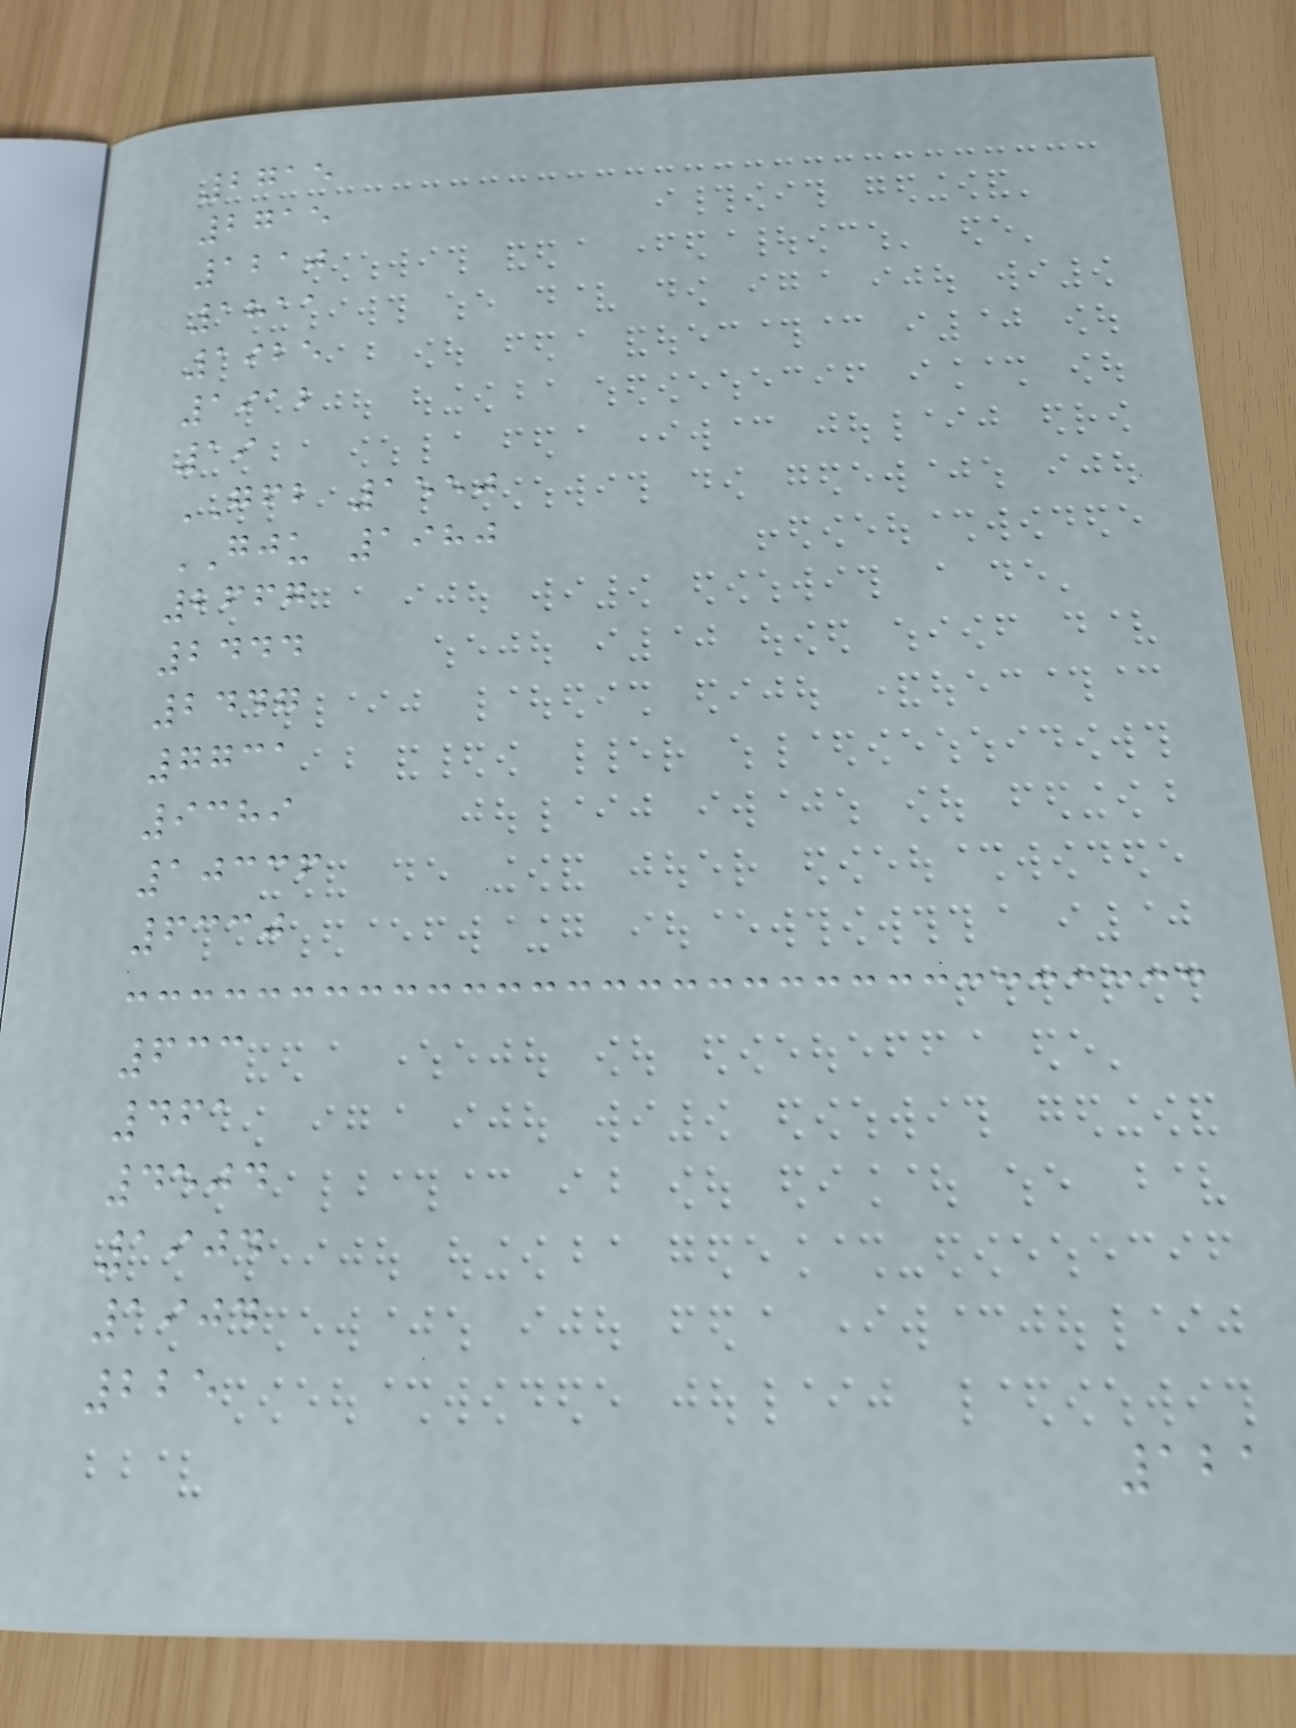2715
2715
1210
1811
1925
1912
19
GFB 1550
GJU 1980
2667
2444
2447
7731
9389
10336
6330
633
461
4504
1904
1904
225
121
